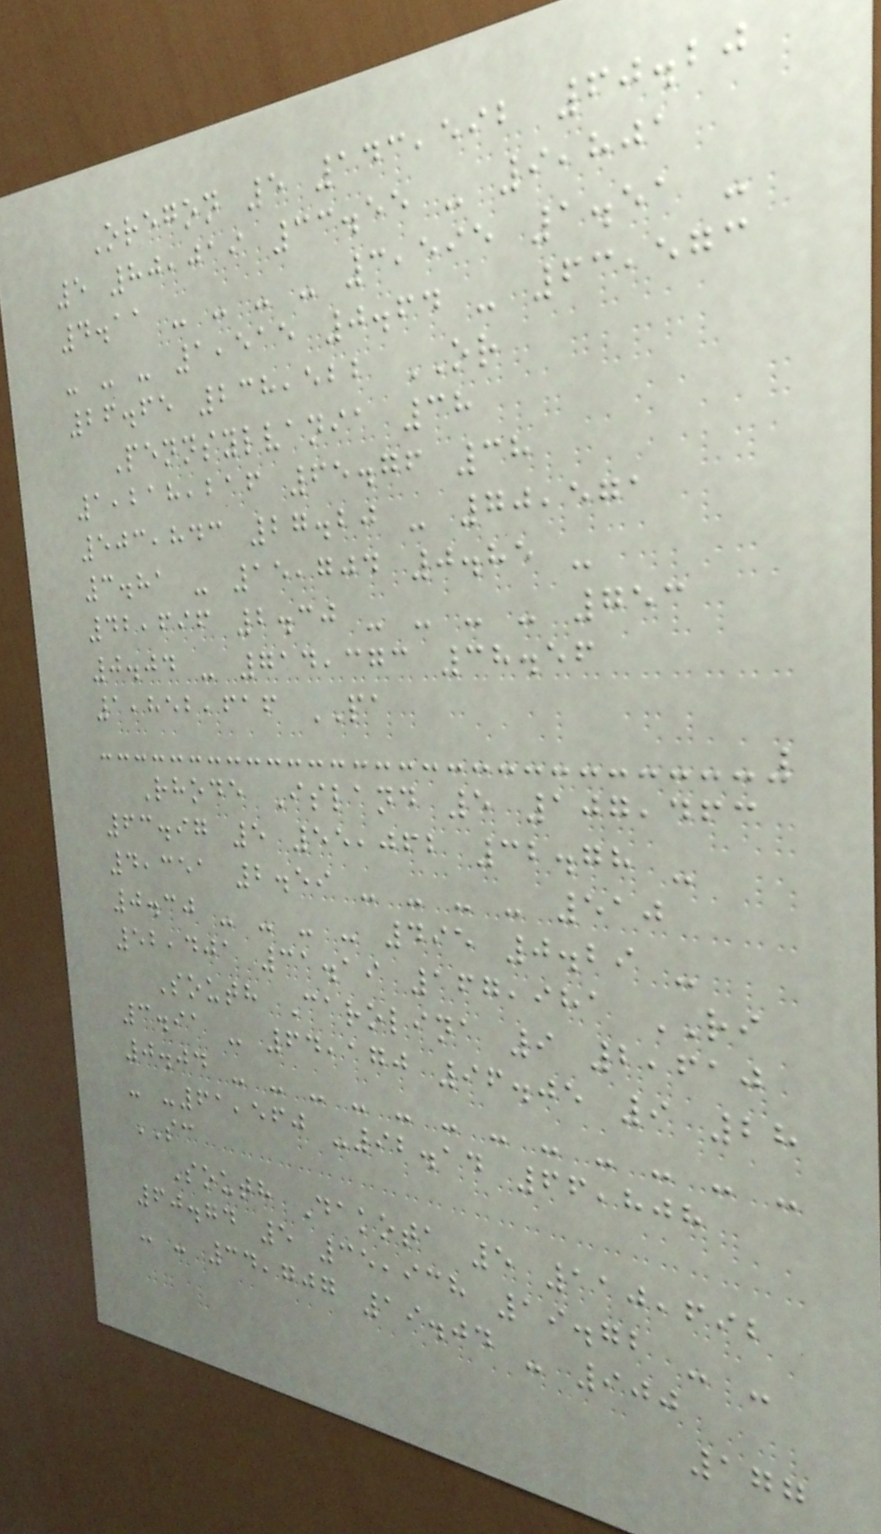Oregon 5 143,592 60.20
5 80,019 33.55 - 9,801
4.11 - - - - 3,595 1.51 -
- - - 1,515 0.64 - 63,573
26.65 238,522 OR
Pennsylvania 38
1,218,216 65.76 38
503,843 27.20 - 70,571
3.81 - 15,704 0.85 -
42,696 2.30 - - - - 753
0.04 - 714,373 38.56
1,852,616 PA
Rhode Island 5 107,463
63.97 5 55,062 32.78 -
4,351 2.59 - - - - 510
0.30 - - - - 495 0.29 -
52,401 31.19 167,981 RI
South Carolina 9 2,610
3.91 - 64,170 96.05 9 28
0.04 - - - - - - - - - - - -
- -61,560 -92.14 66,808
SC
South Dakota 5 110,692
60.74 5 35,938 19.72 - -
- - 34,707 19.04 - 900
177
